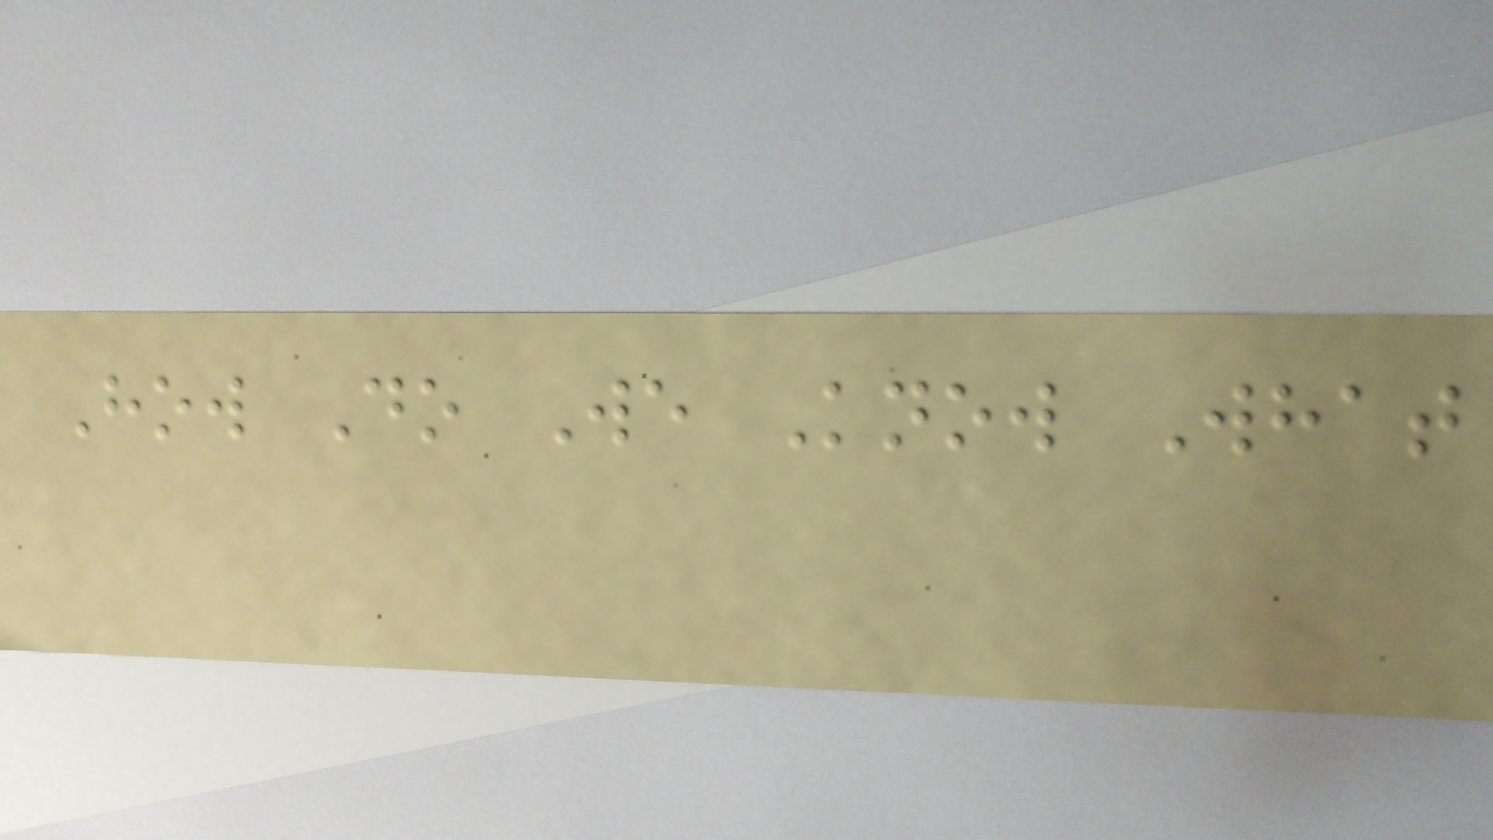How Do We Know What
